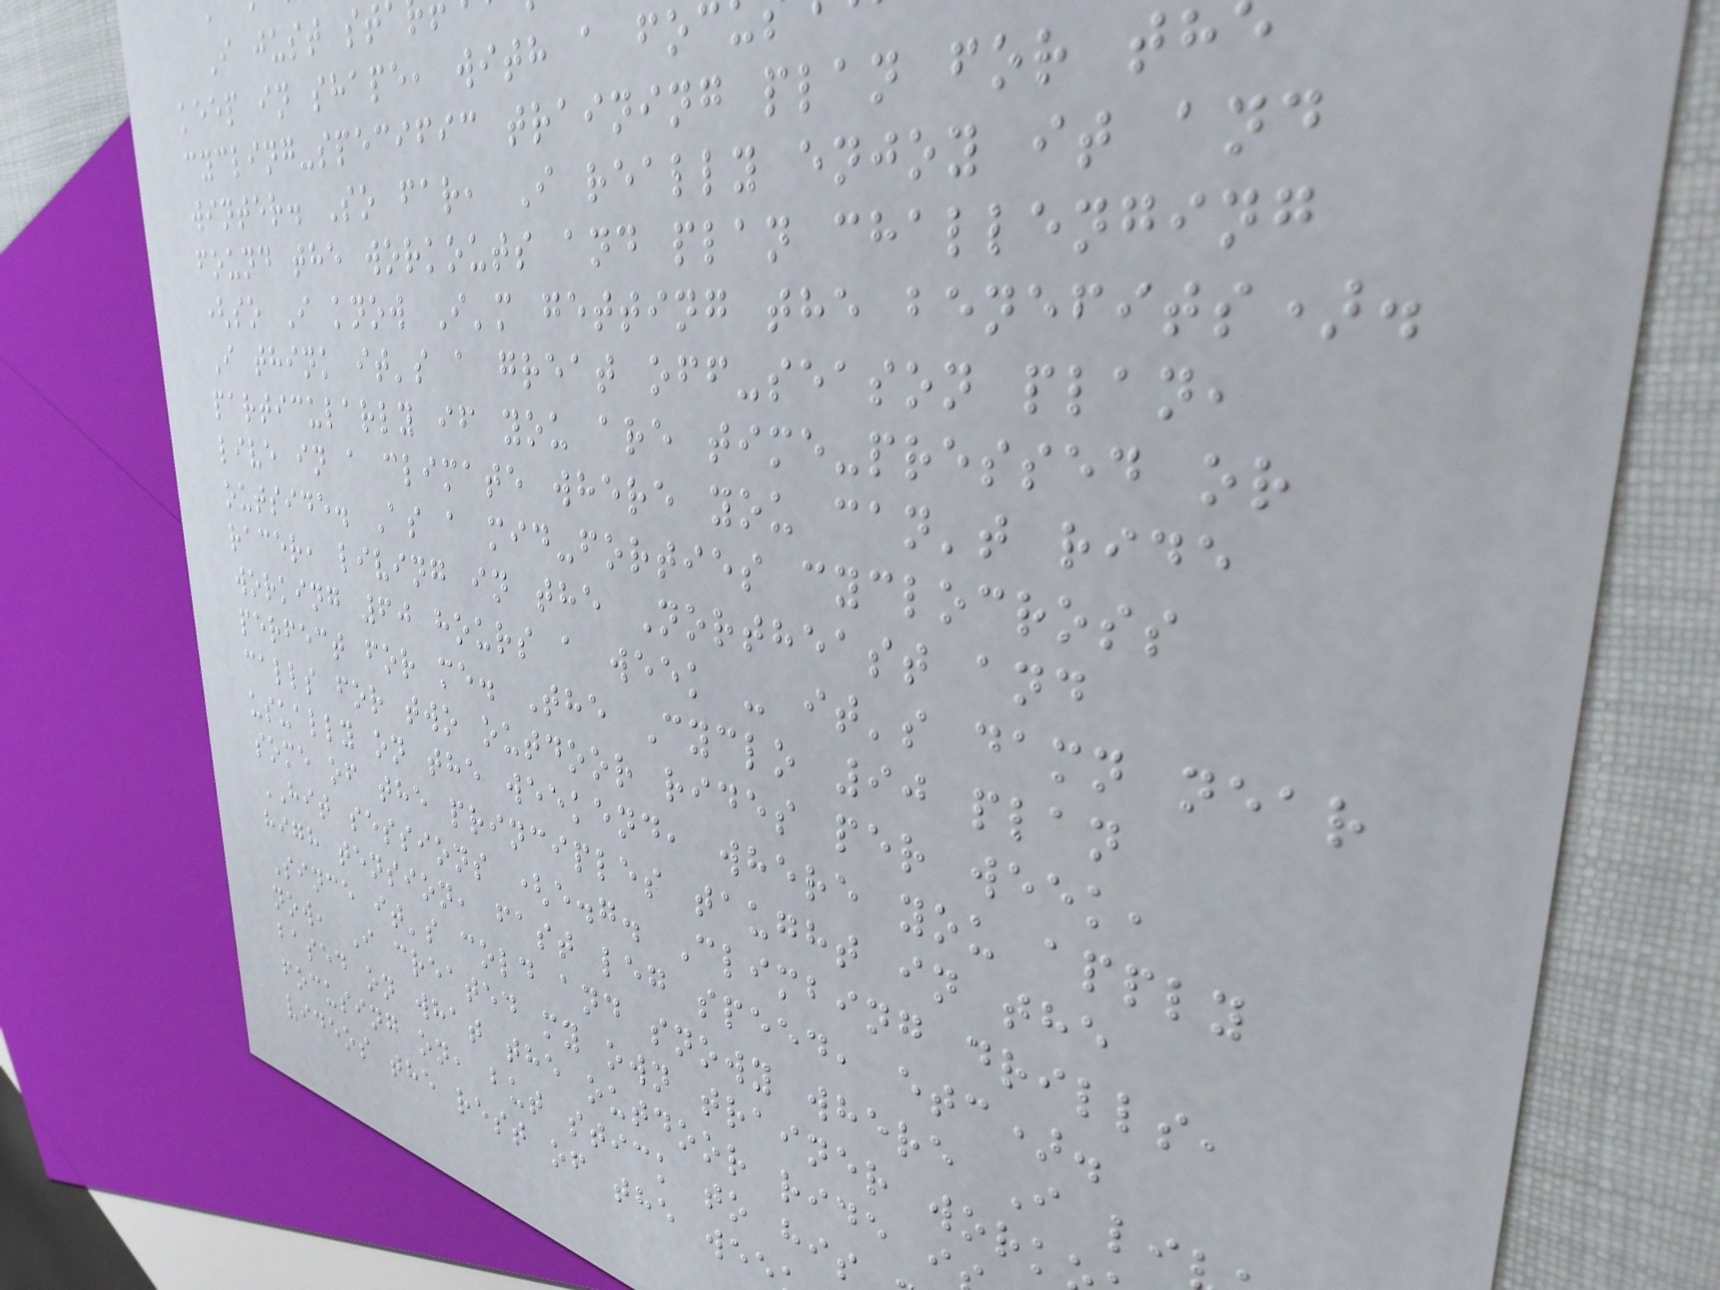I just st
keep in shape, with a foc
cycling-specific training plan for th
winter. So far, I really enjoy it and
found the workouts and plan challenging
(so I know I'm getting the benefits).
I think it's a great off-season plan,
particularly if you are time-pressed or
live in a climate where you can't ride
outside. As a mid-forties cyclocross
racer, living in the Northeast and
working 60 hours a week - it's damn near
perfect for me. The Cyclo 90 plan
calls for two outdoor rides per week,
usually on the weekend, where you apply
some of the principles taught in the
HIT sessions (e.g. Climbing drills,
high tension, fast leg speed, etc).
Since it's cold and snowy where I li
now, I created my own trainer work
based on what the outdoor ride i
focusing on, but stick to his
videos the rest of the wee
